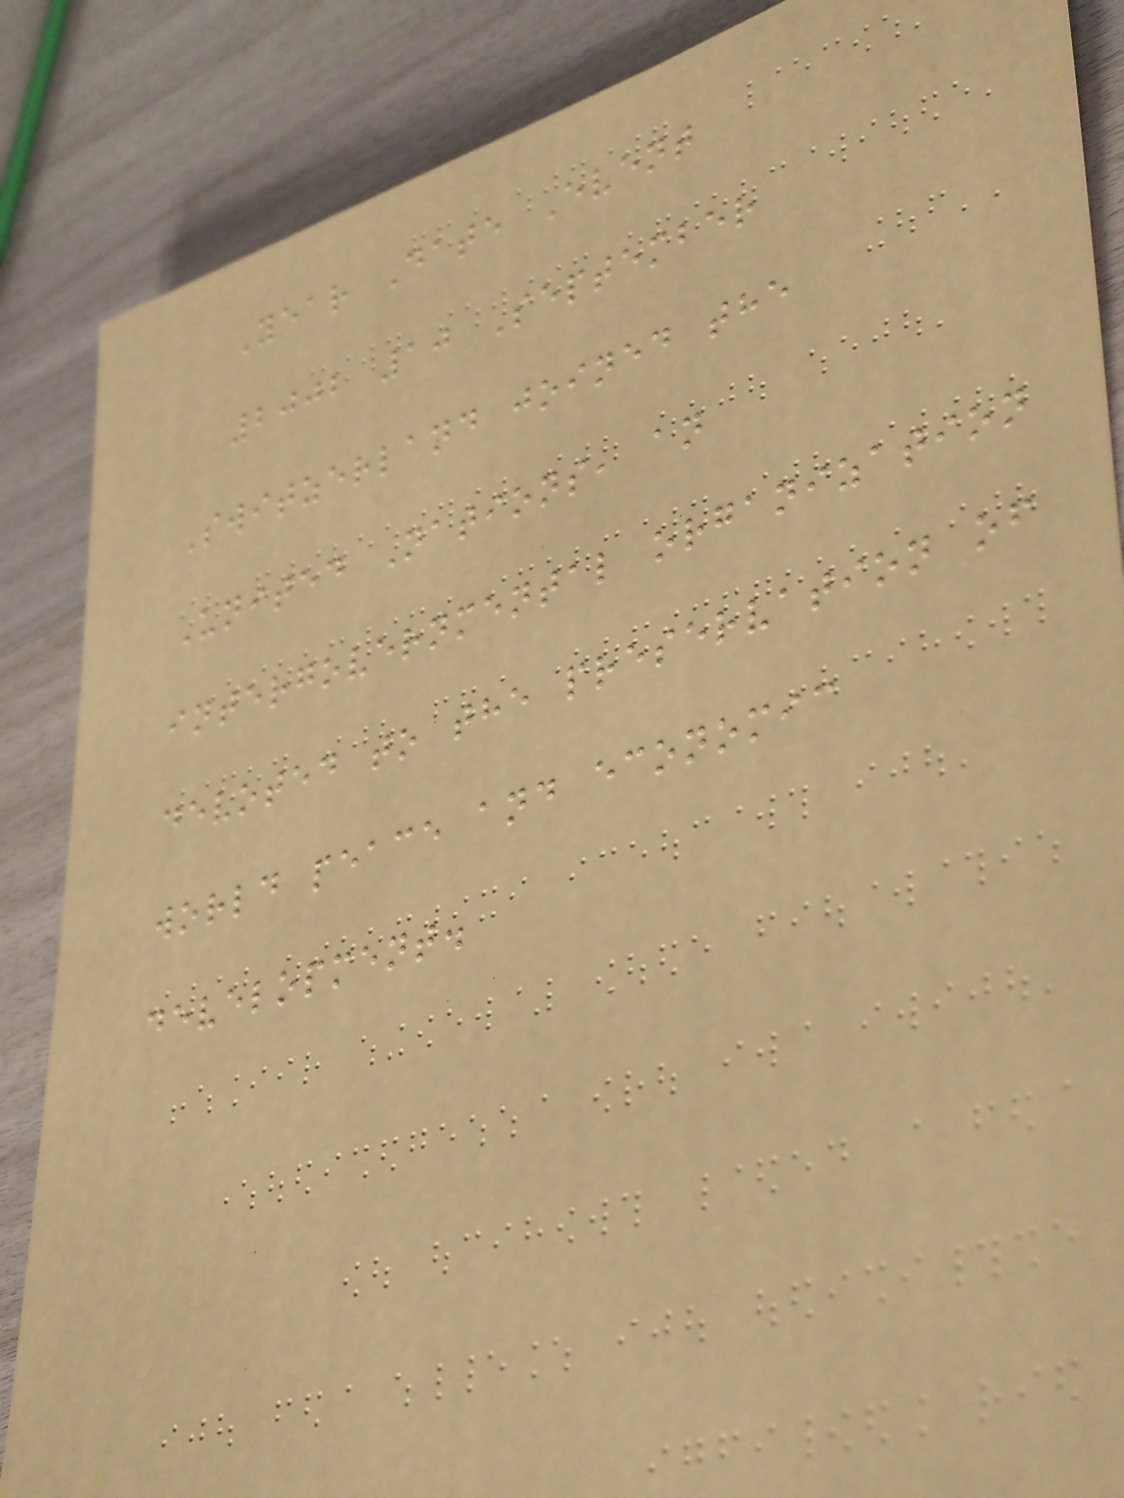Year Date Event
2002 10 September
Switzerland joined the
United Nations, an
intergovernmental organization
devoted to the preservation of
world peace and economic
development.
